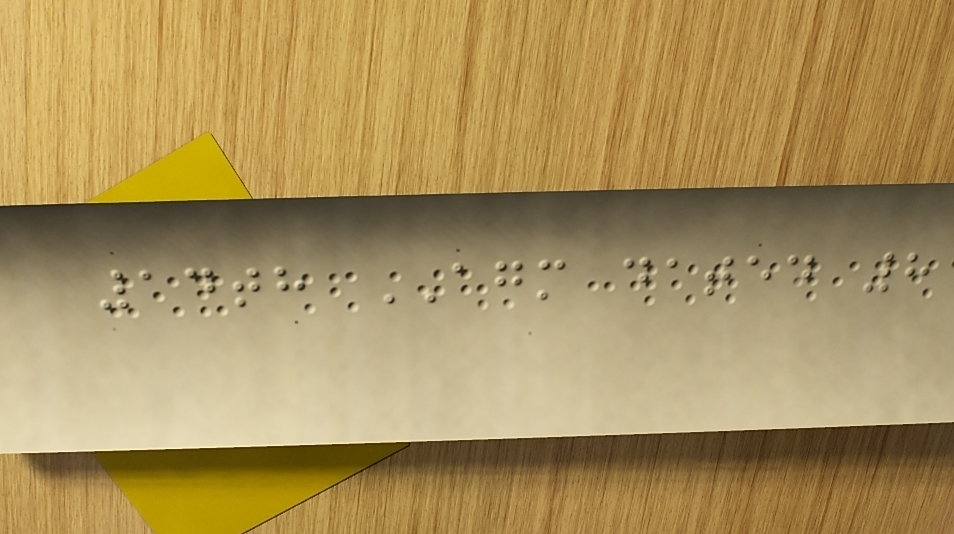14th AGM dated 8
